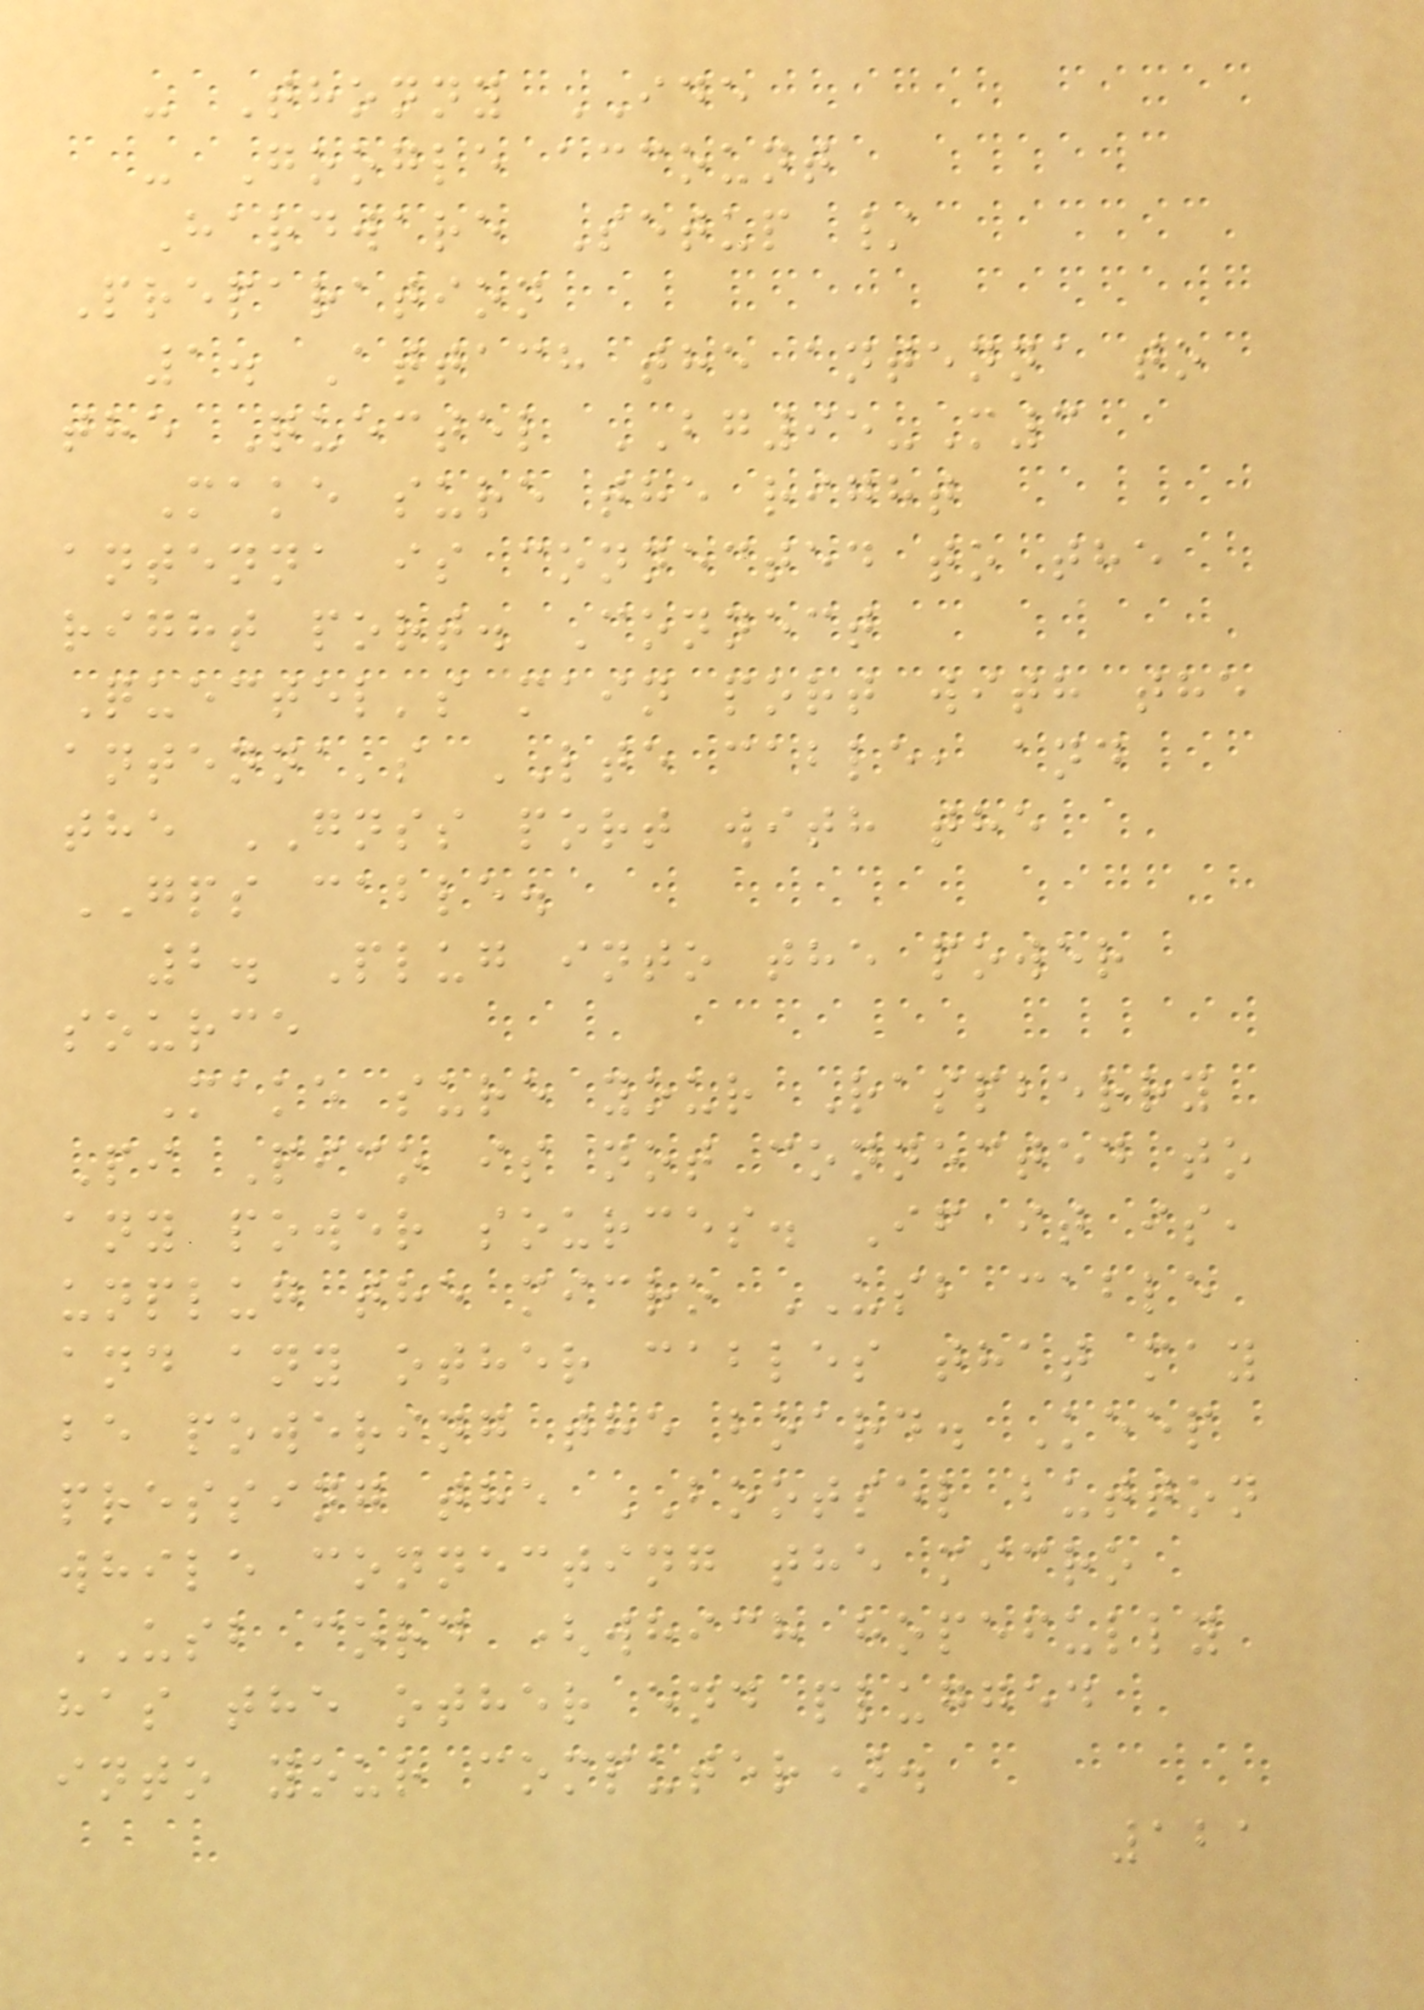- Thonny IDE
- Google account
Hardware Setup /
Preparation
1. Attach the antenna to
the Quectel BG95-M3
Make sure the right
antenna is connected to the
right port. Connect
Quectel's main port with the
antenna's LTE cable, and
the GNSS port with the
GPS cable.
2. Plug into the power
source
Make sure your Raspberry
Pi Pico is not connected to
any power sources. If it is,
unplug the micro USB cable
and any other cables that may
be powering the board. Keep
pressing the BOOTSEL button
while connecting the micro
USB cord (which hopefully
has the other end plugged
into your computer).
121
